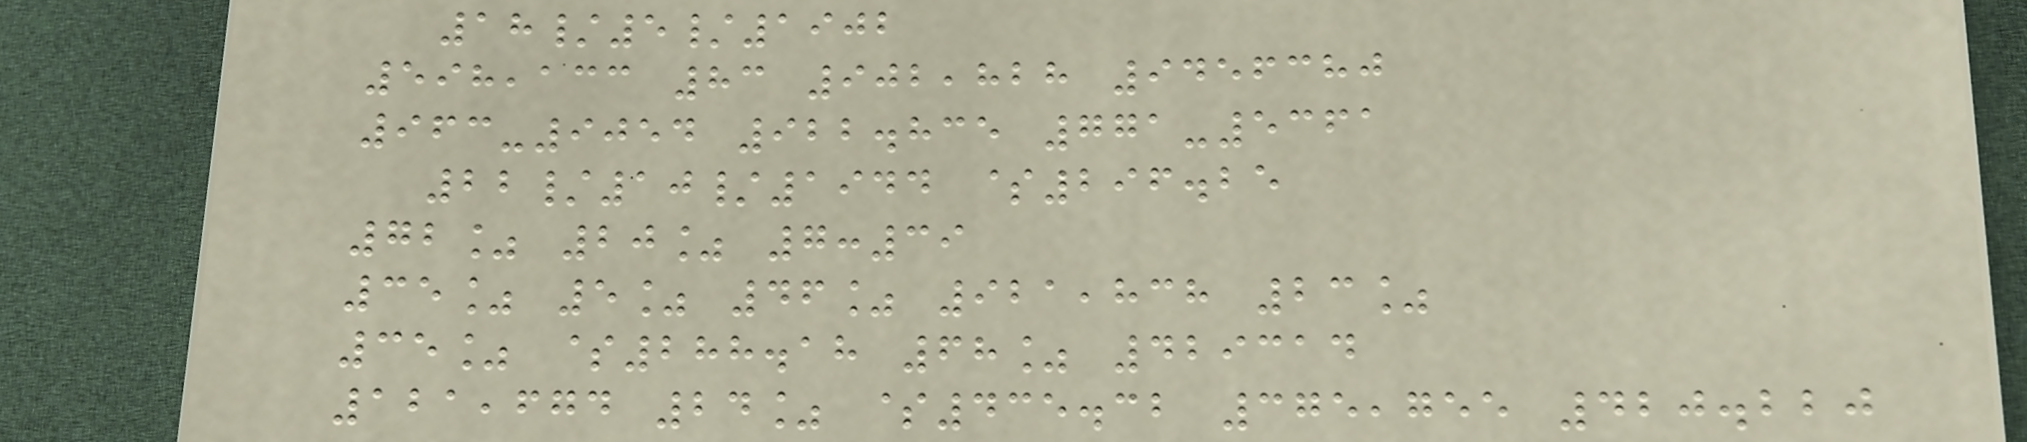18/5/1902
598,133 83 902,828 9456380
963-9054 922.835 771-5361
22/10/1944 $296.25
72% 20% 7:39
35% 5% 46% 921,838 23%
35% $288.18 68% 429314
121,674 24% $435.32 375,755 420.220
